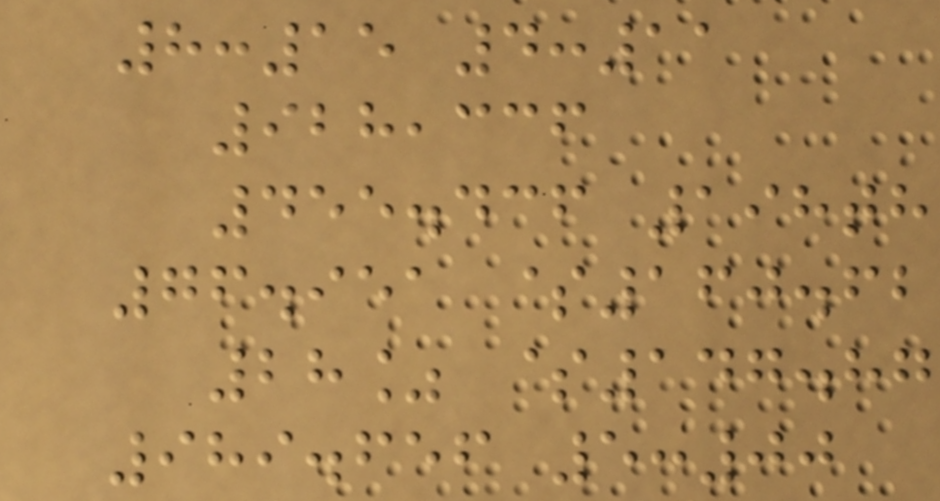8:15 4:11
928,336
455.436 198th
76.951 $160.62
28% $147.87
989.656 5:00
